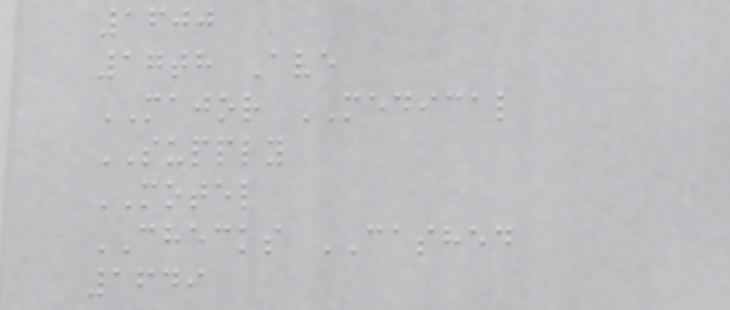1600
17th Ave
MAJOR MEDICAL
SUPPLY
MOTEL
CHECKS CASHED
1649
